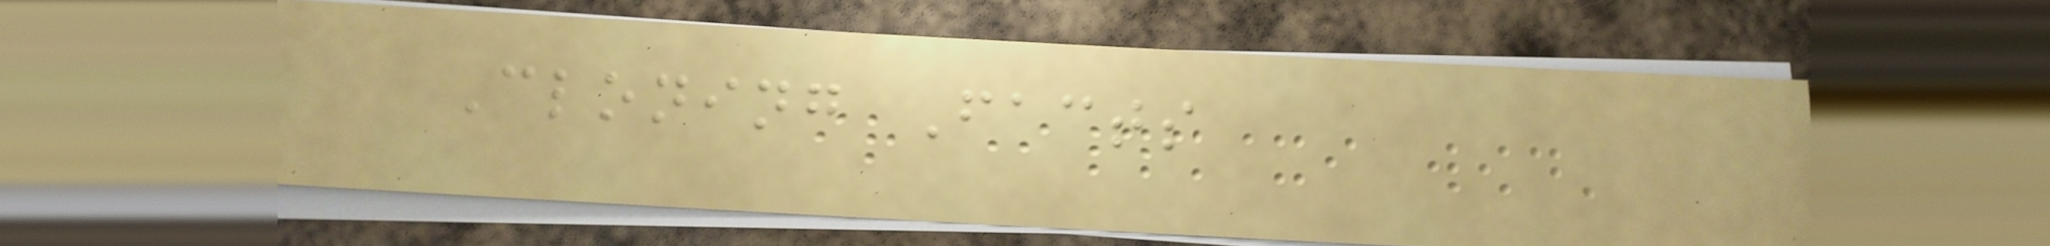Cloning Facts
